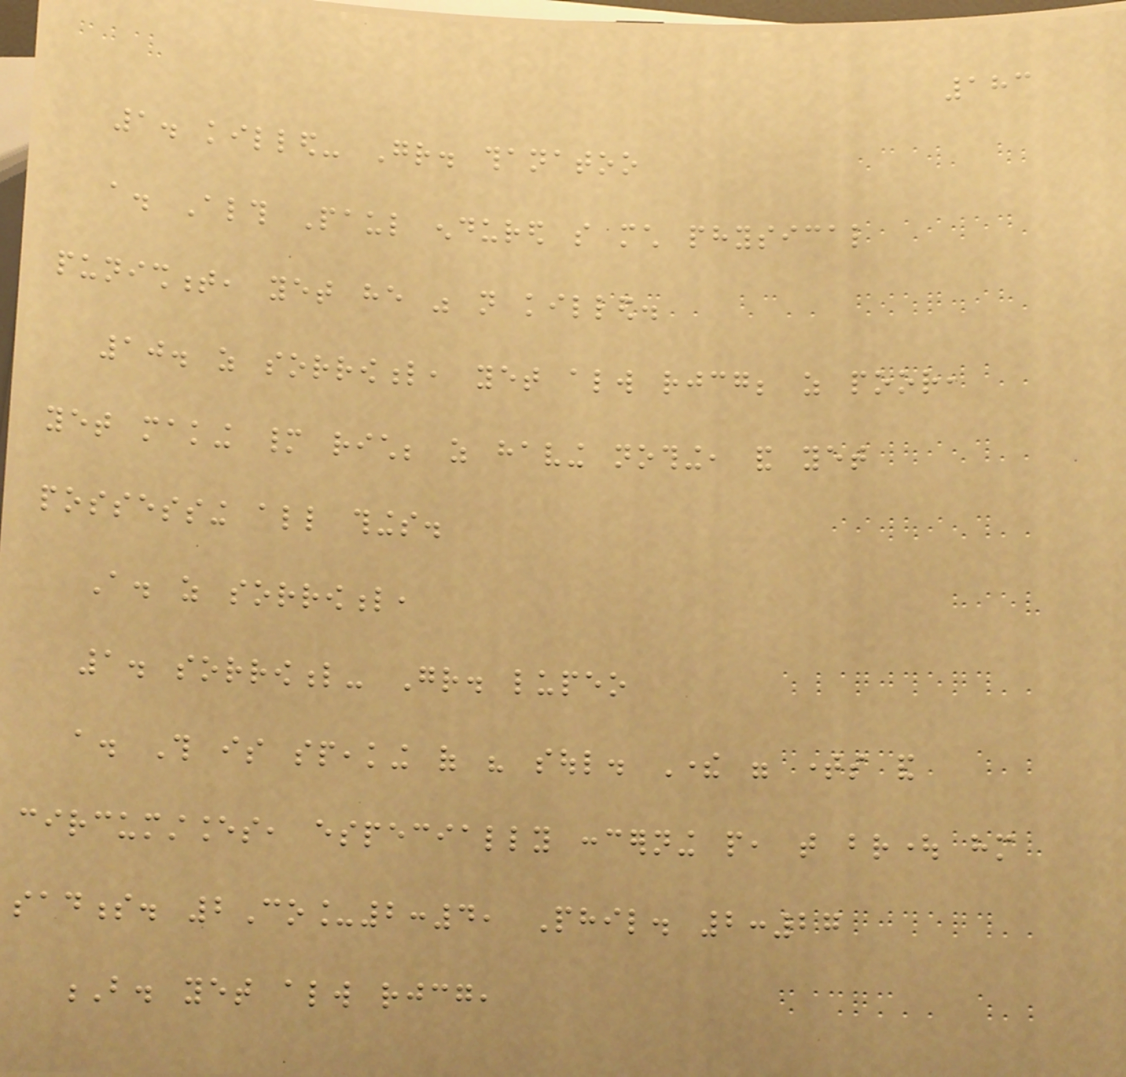183
1. killed- Gr. thanatoo
a. Although Paul endured so much physical
punishment, yet he was not killed.
10. as sorrowful, yet always rejoicing; as poor,
yet making many rich; as having nothing, and yet
possessing all things.
A. as sorrowful,
1. sorrowful- Gr. lupeo
a. This is speaking of his soul. There were times and
circumstances, especially concerning people, that brought him
sadness. 2Co_2:4, Phil. 2:27
B. yet always rejoicing,
